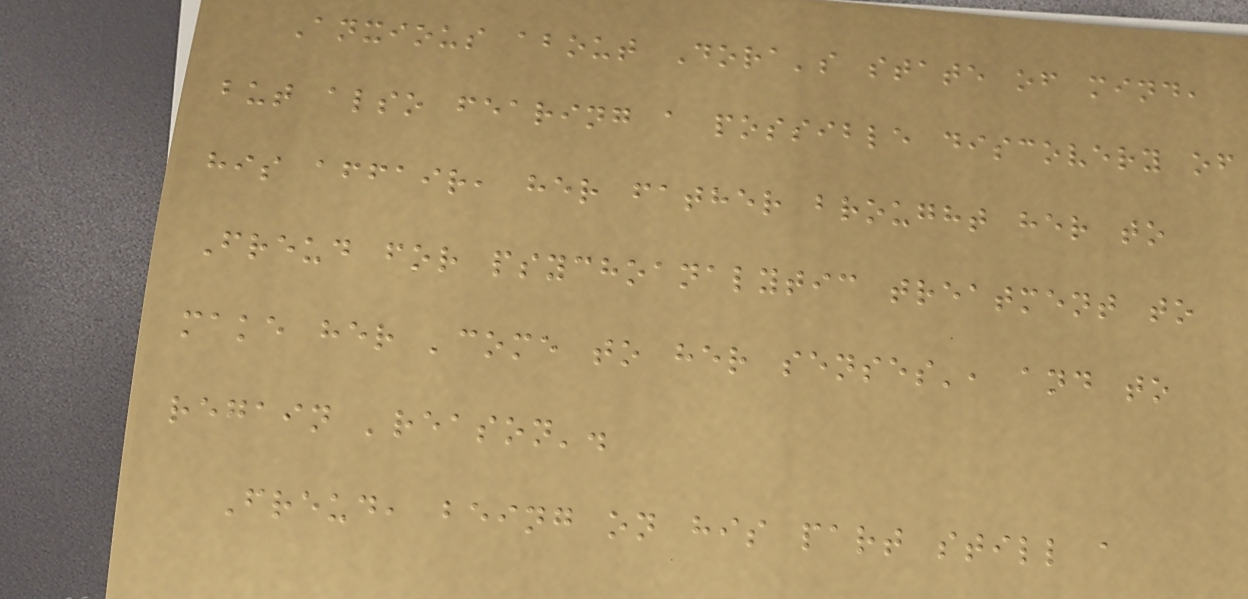Anxious about Dora's state of mind,
but also fearing a possible discovery of
his affair, her father brought her to
Freud for psychoanalytic treatment to
make her 'come to her senses', and to
regain 'reason'.
Freud, being on his part still a
